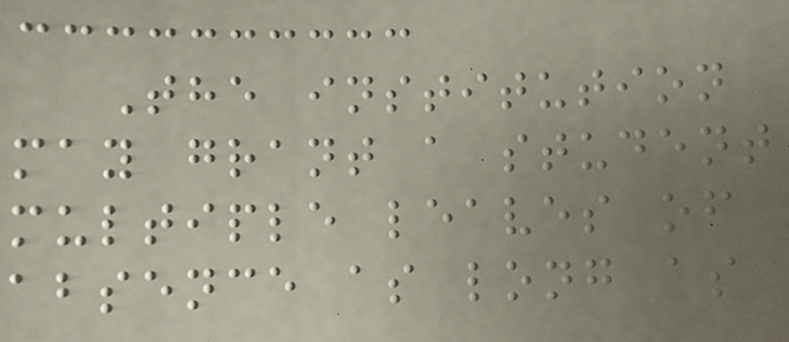The institution
may grant a student
multiple leaves of
absence as long as
